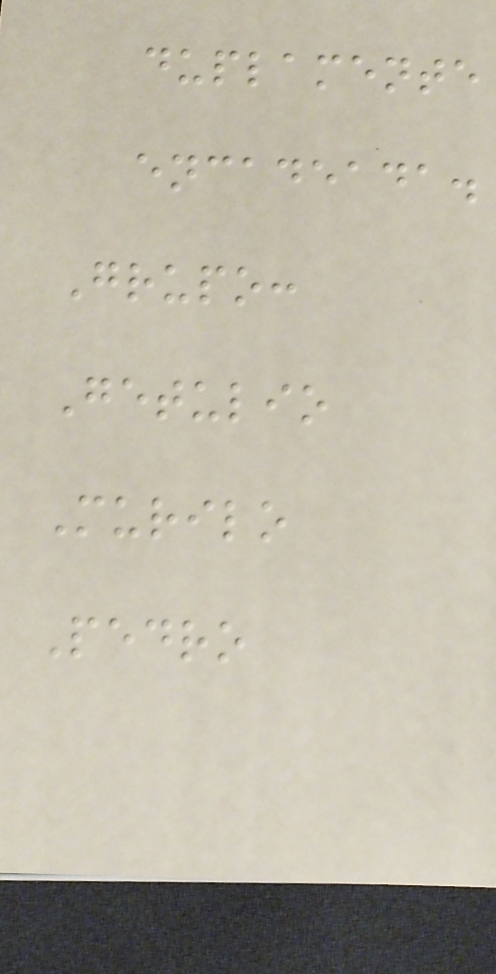duplamente
encadeada.
Grupo:
Getulio
Murilo
Pedro
